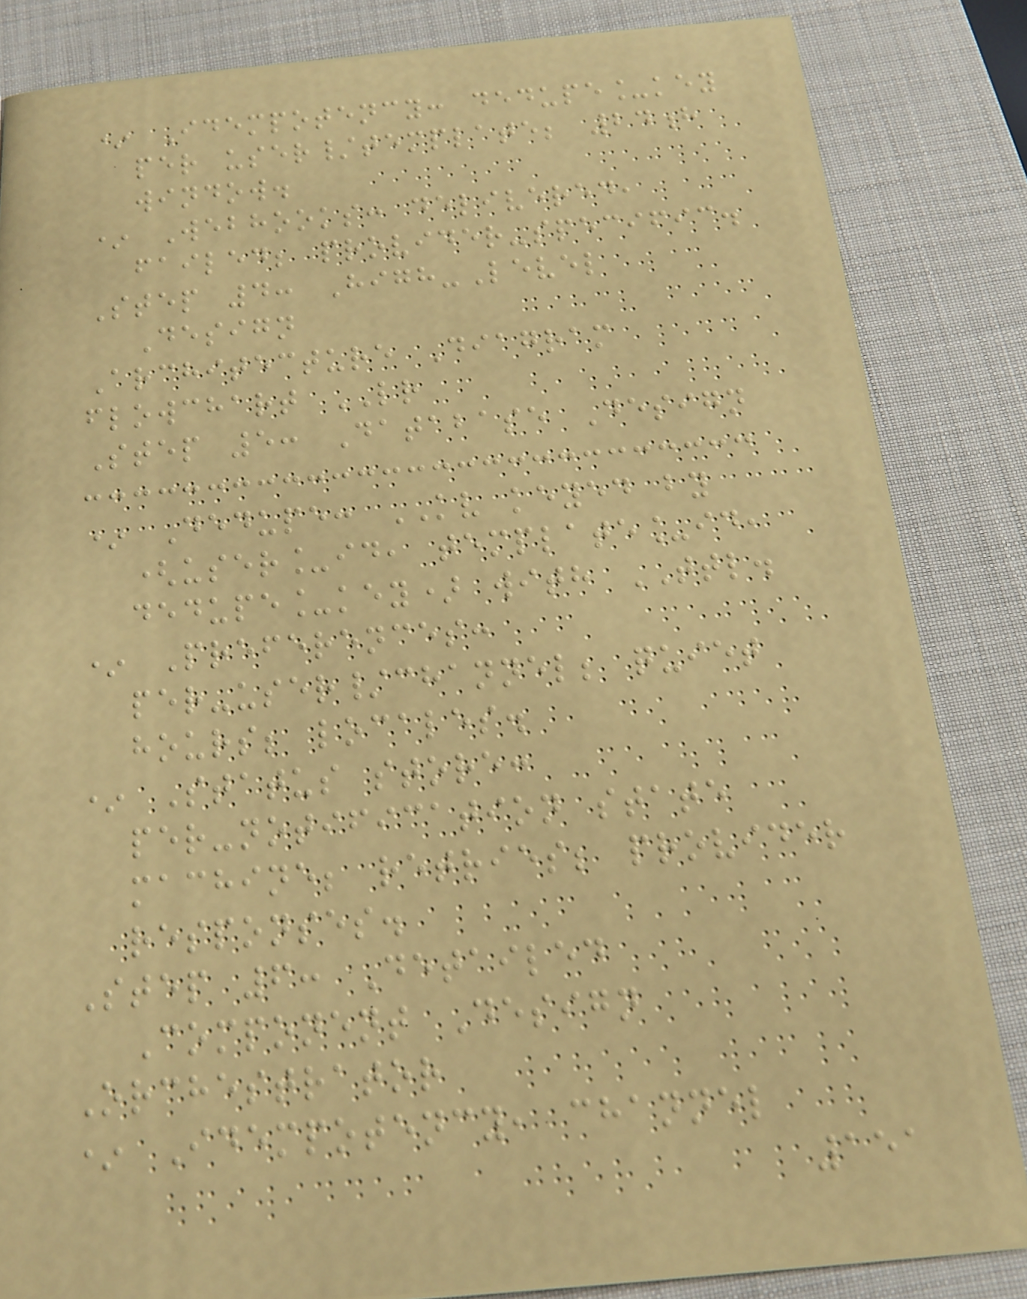* Idempotency: dedupe_key
per user/template; 24h
window.
* Webhooks: delivered,
failed; provider-specific.
Step 4: High-Level
Design
Architecture Diagram
flowchart LR
Step 5: Database Design
* Dedupe: KV keyed by
(user_id, template_id,
dedupe_key) with TTL.
* Preferences:
per-user/channel; quiet
hours; locales.
* Status store:
per-notification state
machine; retries; provider
responses.
Step 6: Detailed
Component Design
Orchestrator
* Idempotency, channel
151
